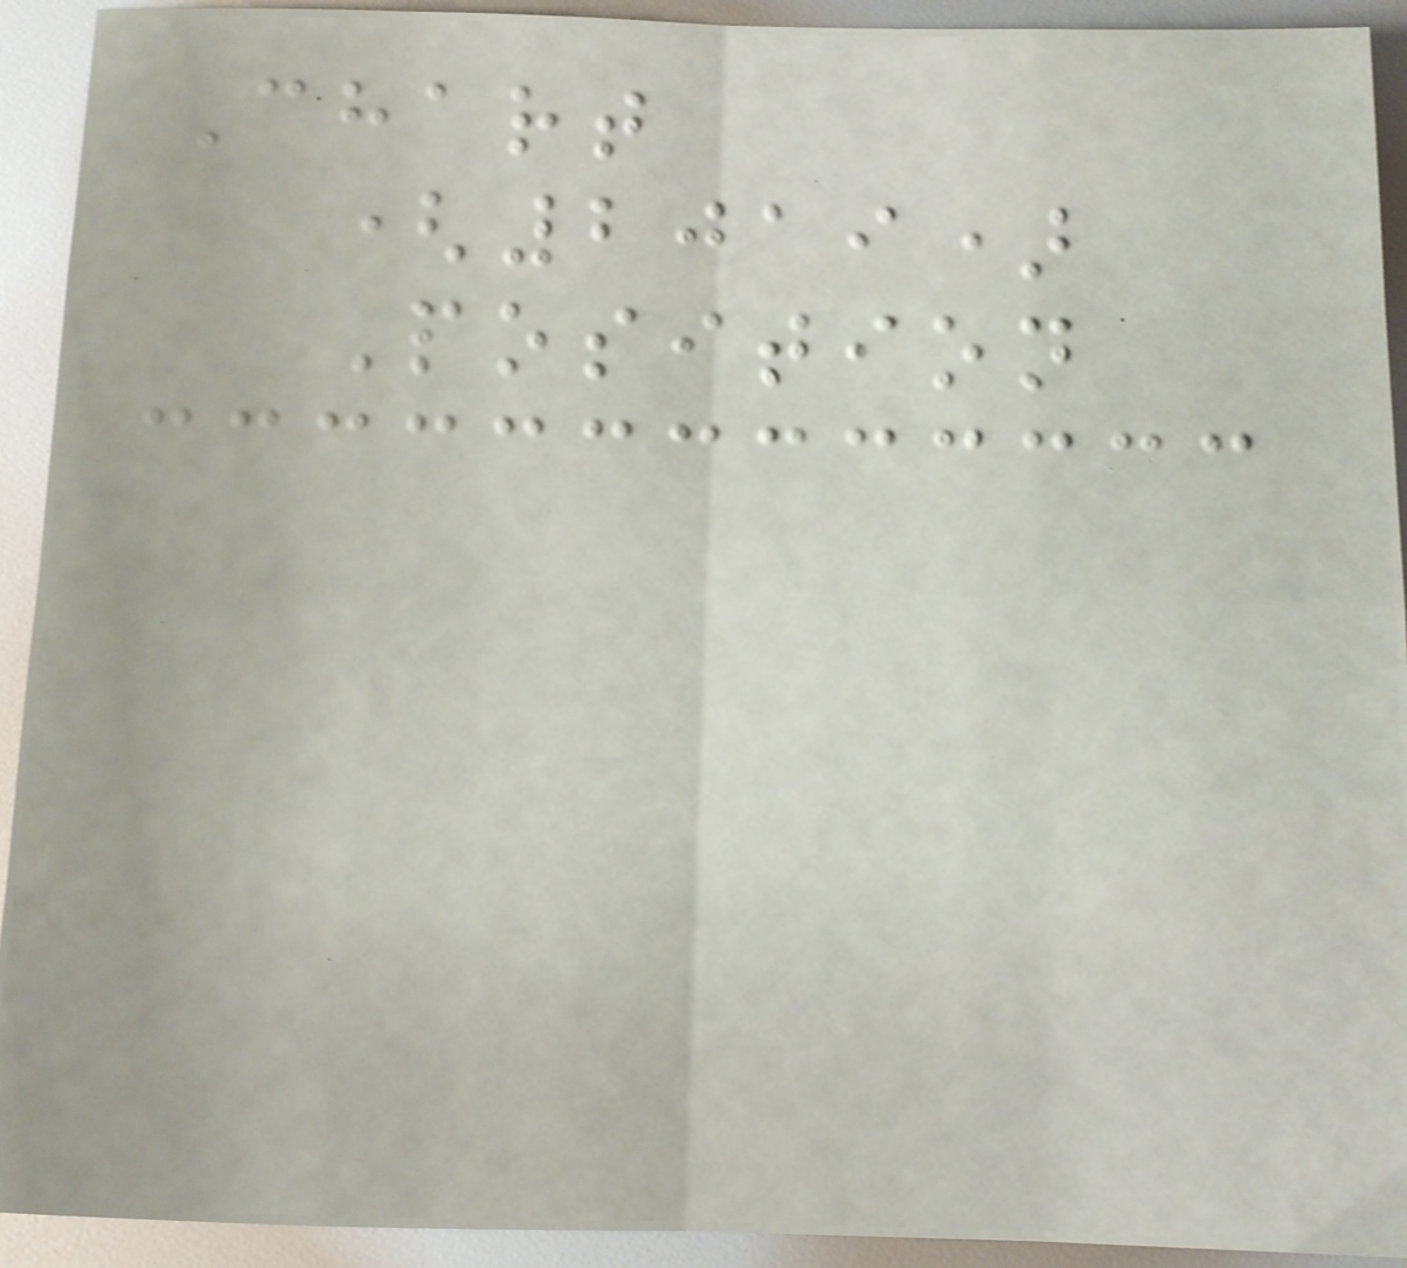Chart
(2019)
Position
